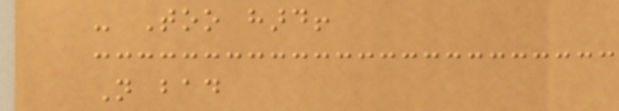- Too hard!
Not bad
